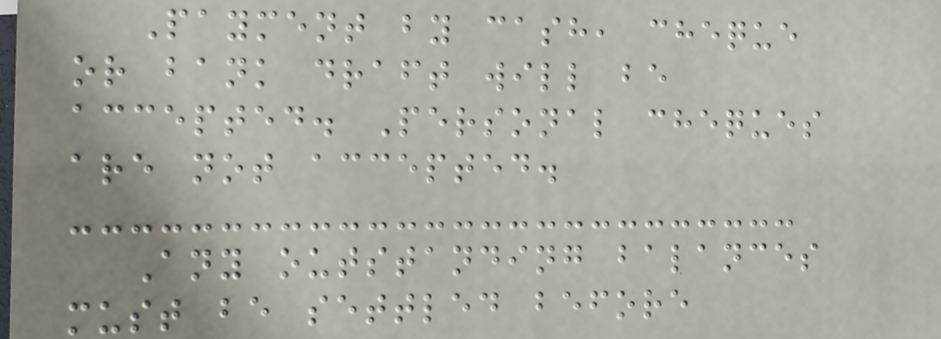Payment by cash, cheque
or bank draft will be
accepted. Personal cheques
are not accepted.
Any outstanding balances
must be settled before
